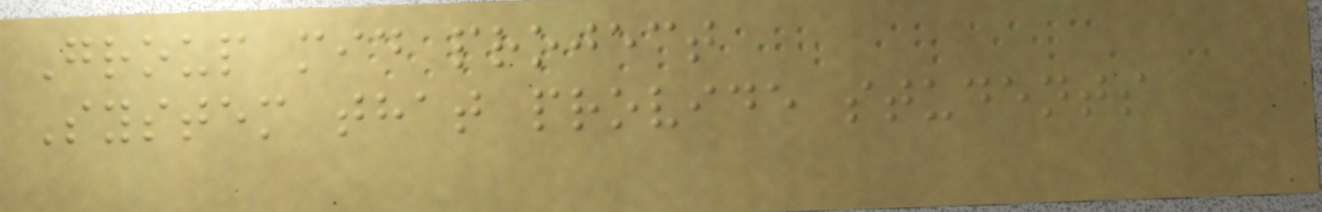Group mid project
System that provide students
